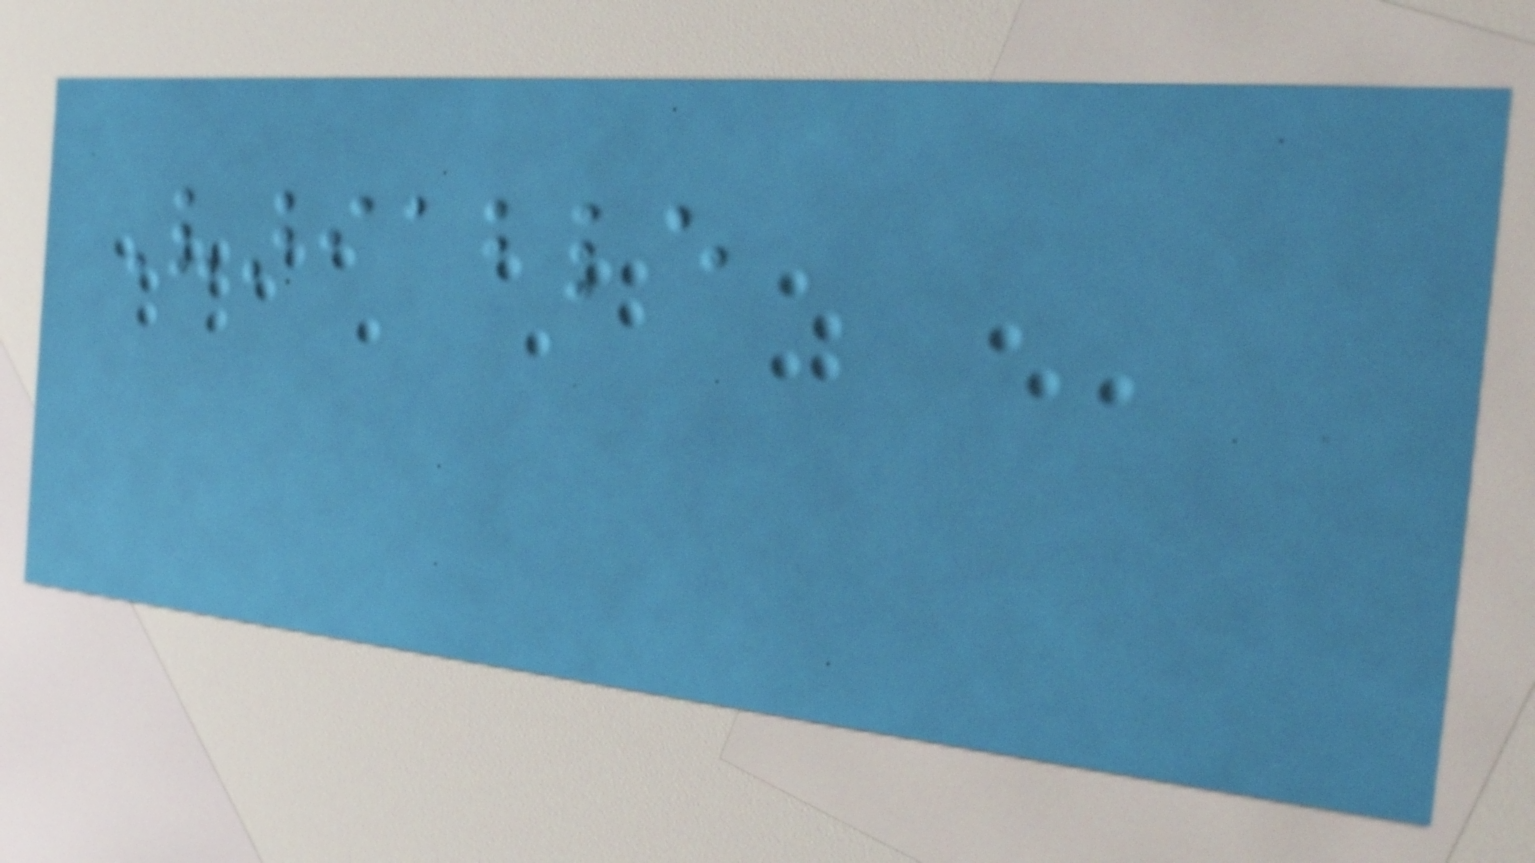Variable
